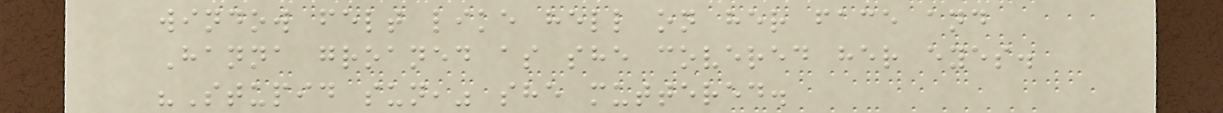window felt like hell on her face and
Hanna groaned as she covered her eyes.
"Stupid sun," she muttered.
